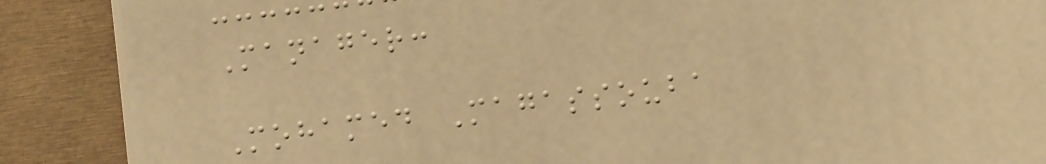Manager:
Mohamed Magassouba
